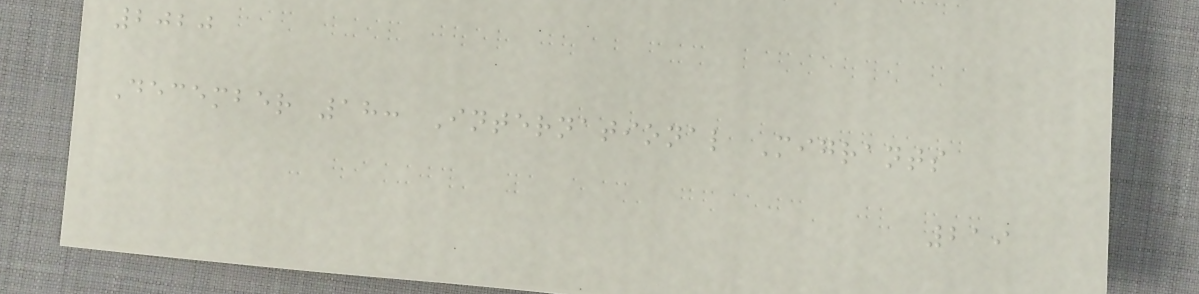2020
December 18: International Migrants
219
